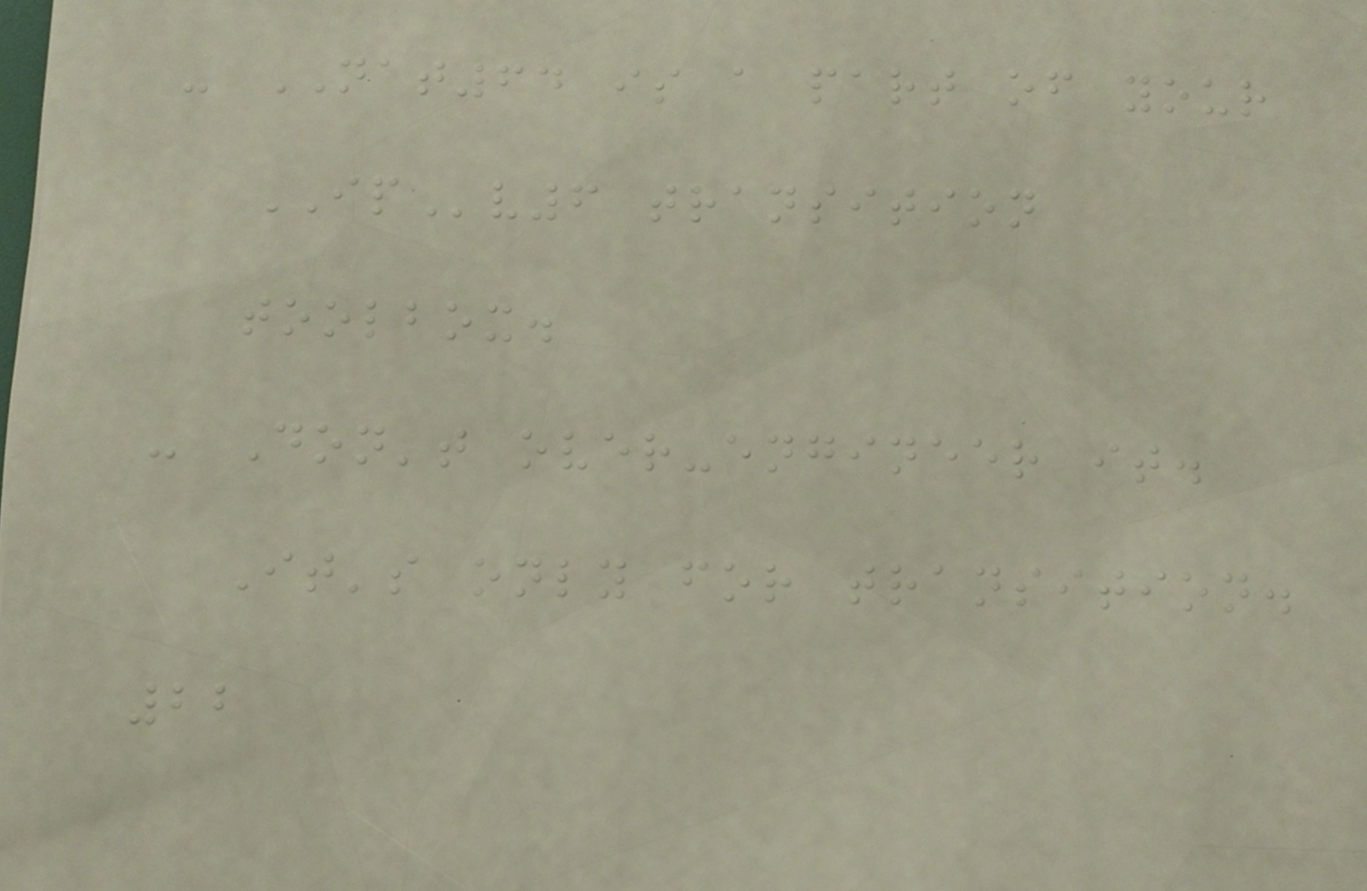- NAT64 is a part of your
IPv6 transition
toolbox.
- Don't over-engineer it.
It's only for transition.
22
